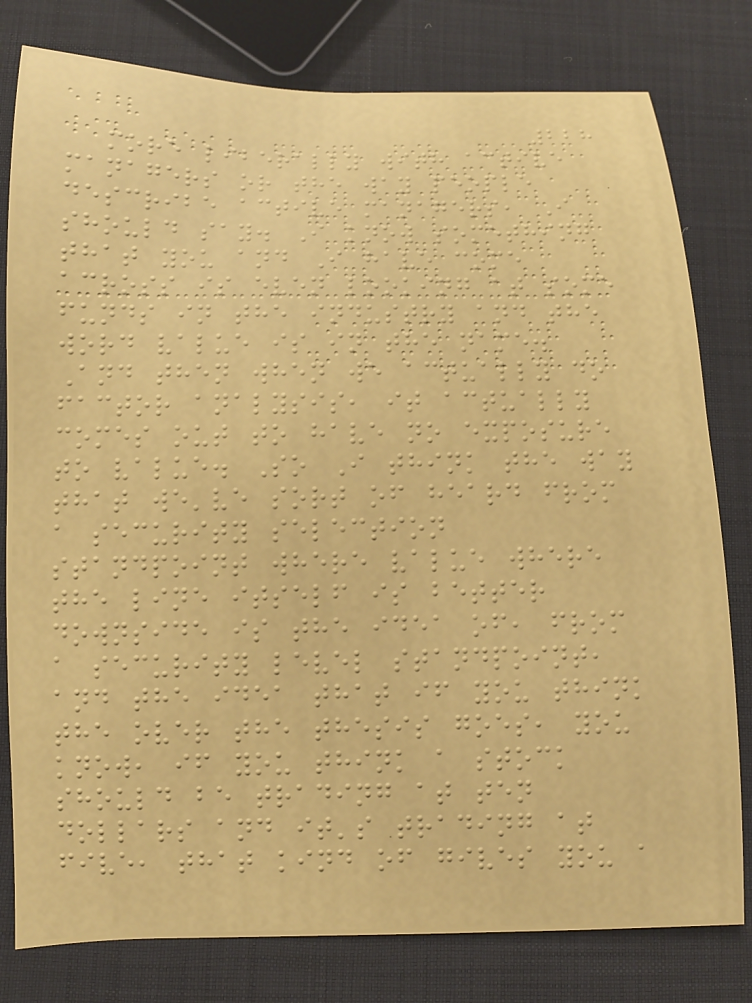228
more liberally with active
managers or the way people
describe active managers, I
should say. I know something
that you and I have come
across is even looking at some
funds in the industry and the
word value is in the name.
And then when we actually do
factor analysis, it actually
comes out to have no exposure
to value. So I think the way
that we've sort of heard from
a security selection
standpoint where value where
the line itself is better
downside is the idea of, from
a security level standpoint,
and the idea that if you think
the over the thesis goes, you
know, if you think a stock
should be trading at ten
dollars and it's trading at
five, that kind of gives you a
